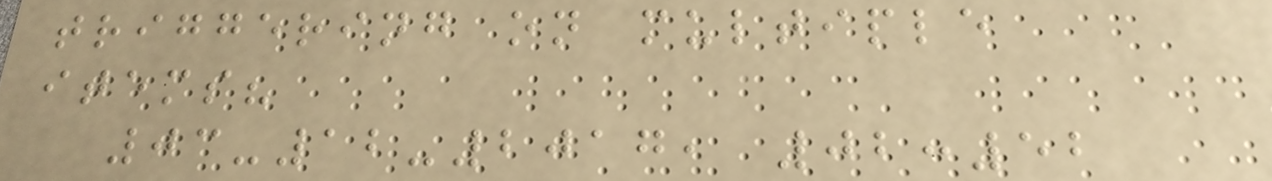triggering on multiple
items?
03-12-2017, 02:52
